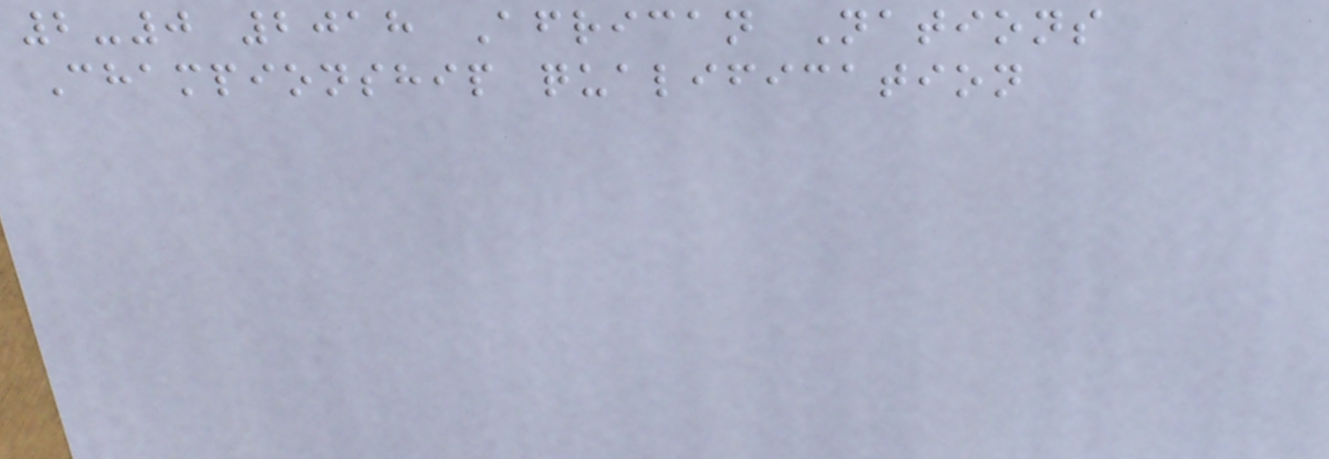2-0 2018 African Nations
Championship qualification
